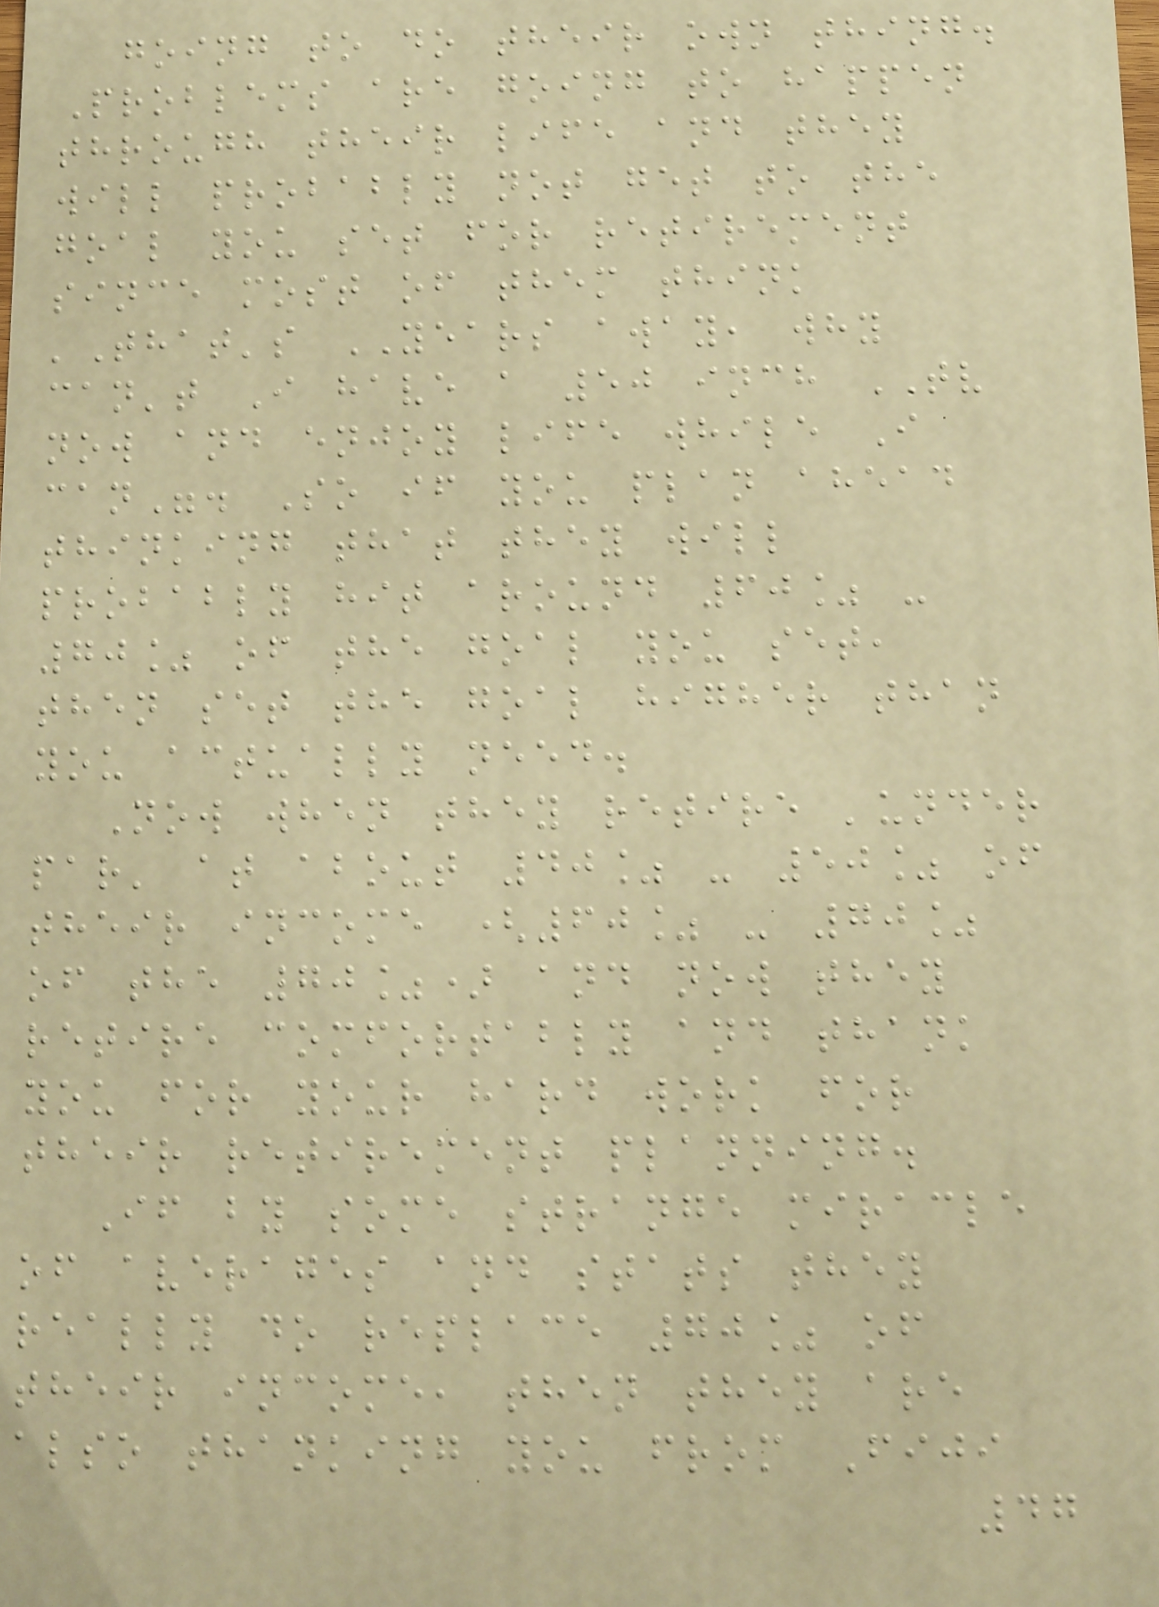going to do their own thing.
Problems are going to happen
through their life and they
will probably not get to the
goal you set for retirement
since most of them think
'That's YEARS away, why
can't I have a 50 inch TV
now and enjoy life while I
can". So if you plan ahead
thinking that they will
probably hit around 60% -
70% of the goal you set,
then set the goal higher than
you actually need.
Now when they retire 'under
par' at about 40% - 50% of
their income (60% - 70%
of the 70%) and now they
retire comfortably and thank
you for your hard work for
their retirement planning.
If by some strange miracle
of averages and stats they
really do replace 70% of
their income, then they are
also thanking you from Fiji
47
